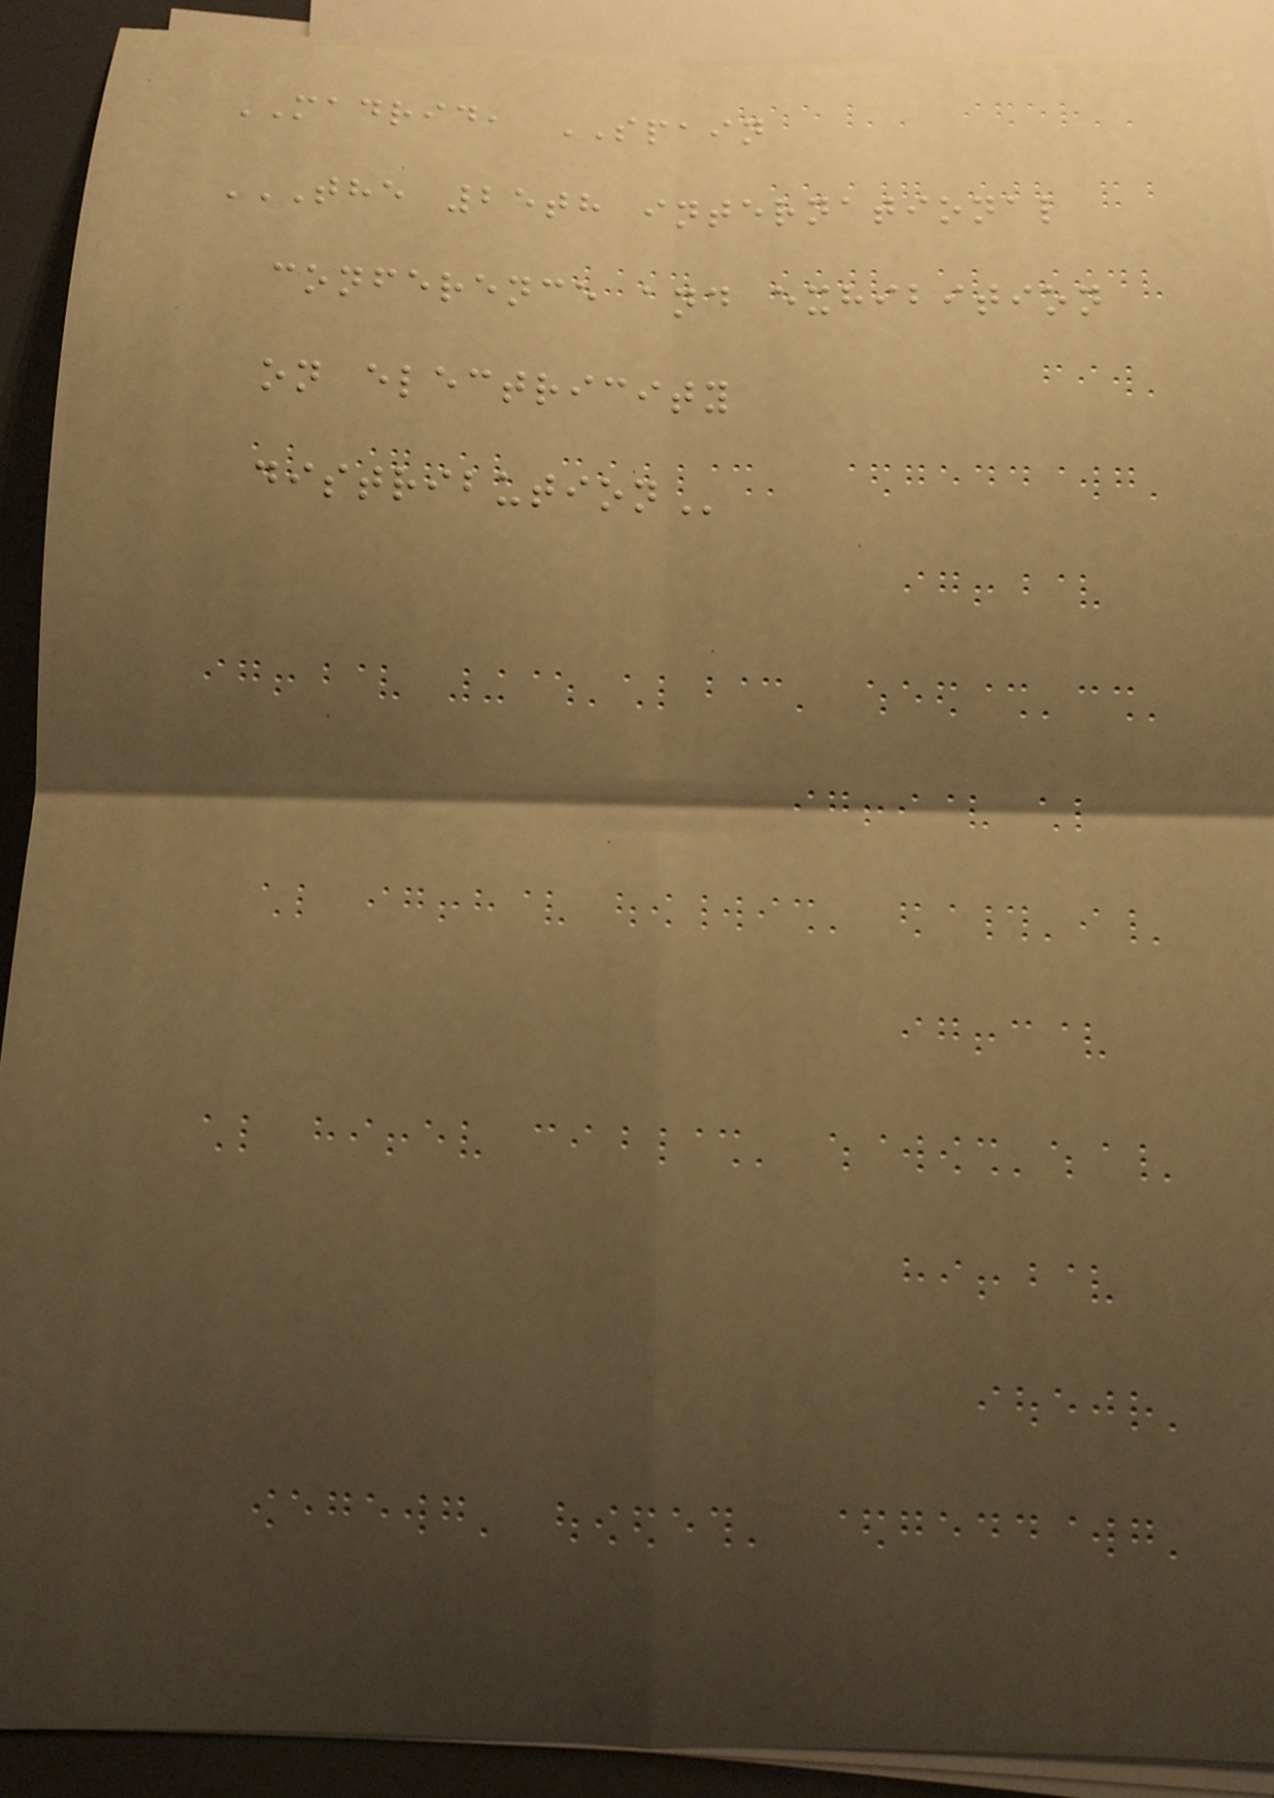MADRID, SPAIN
THE 25TH INTERNATIONAL
CONFERENCE AND EXHIBITION
ON ELECTRICITY
DISTRIBUTION
